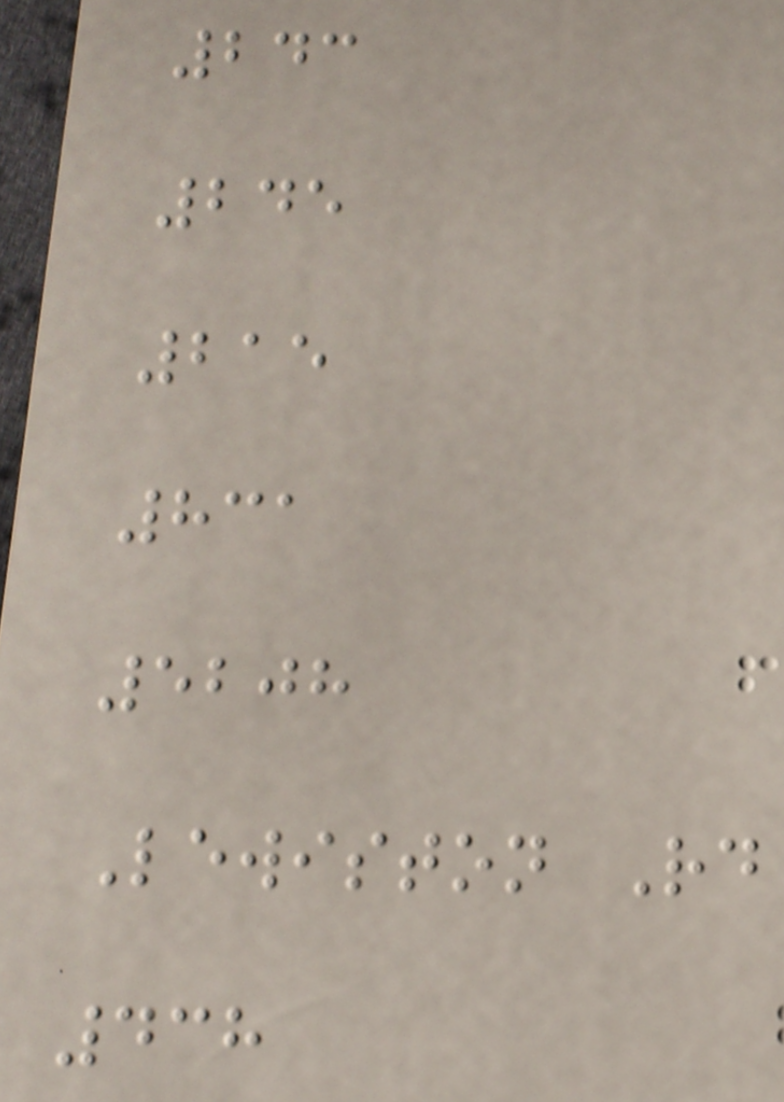243
245
215
831
5208
Lewiston Rd
438
